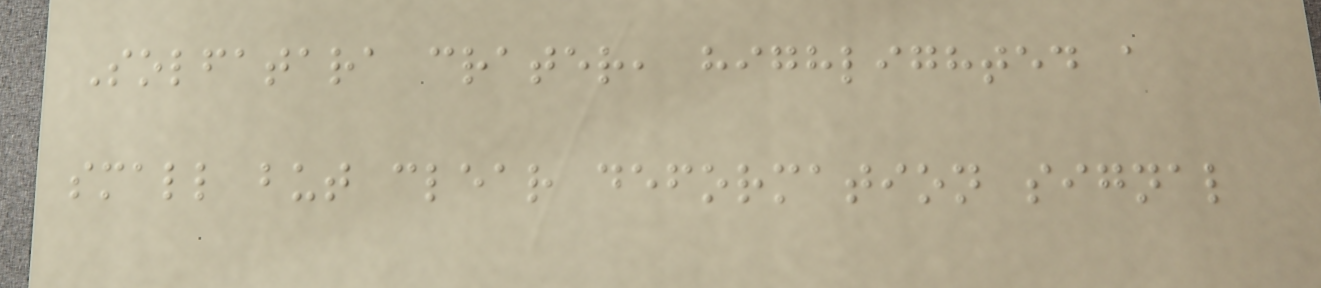Solfatara crater, highlighted a
small but clear deformation signal
